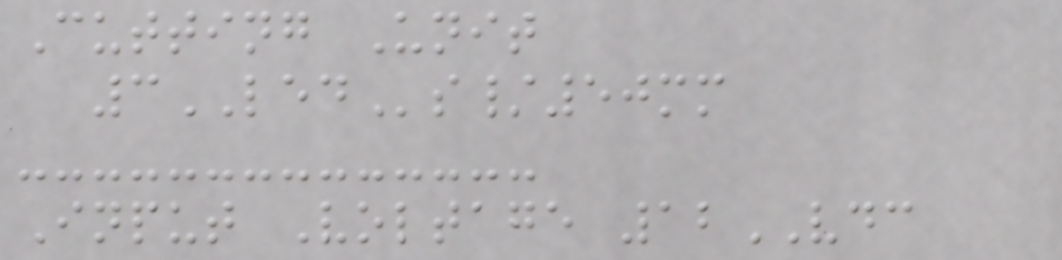Cutting Unit
3LEDs/50mm
Input Voltage 12VDC
